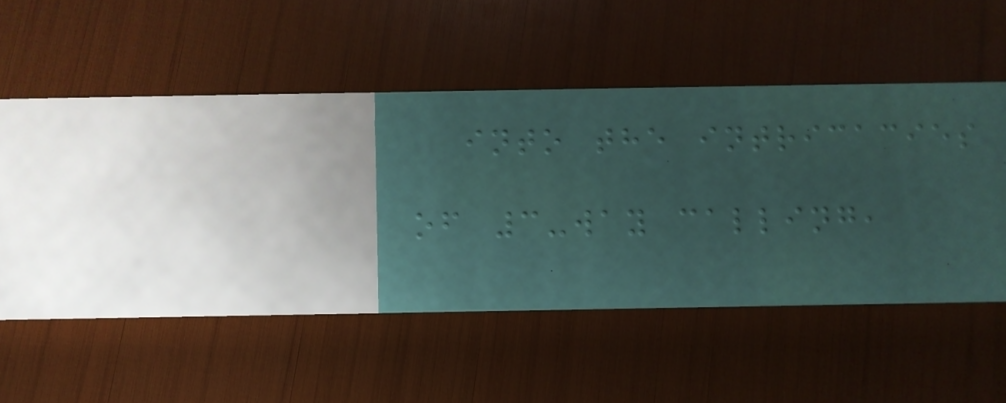into the intricacies
of 3-way calling,
